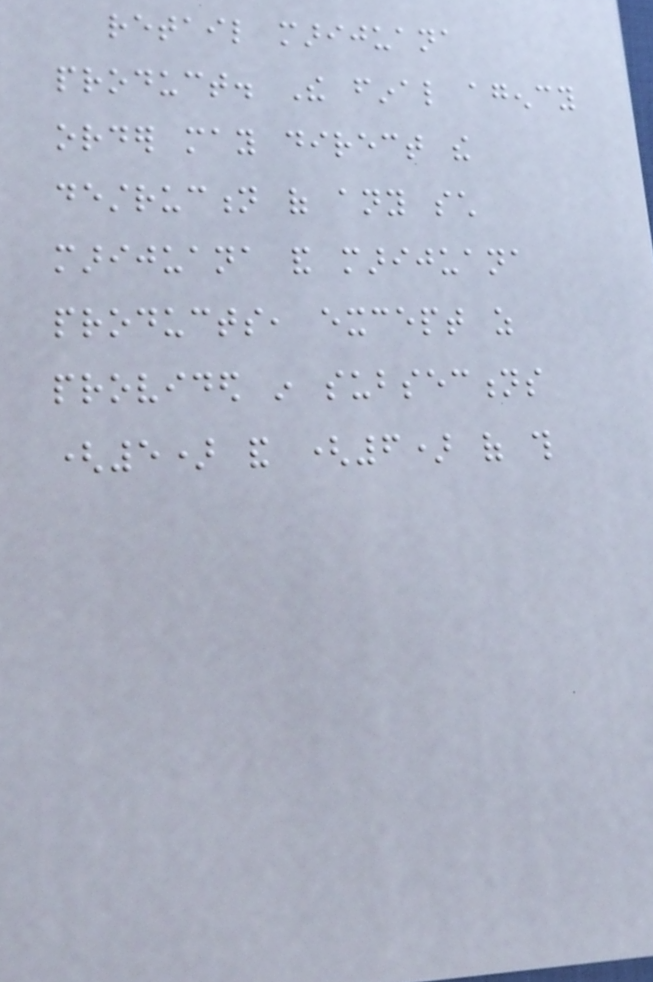retail marijuana
product. The final agency
order may direct the
destruction of any such
marijuana and marijuana
products, except as
provided in subsections
(5) and (6) of this
